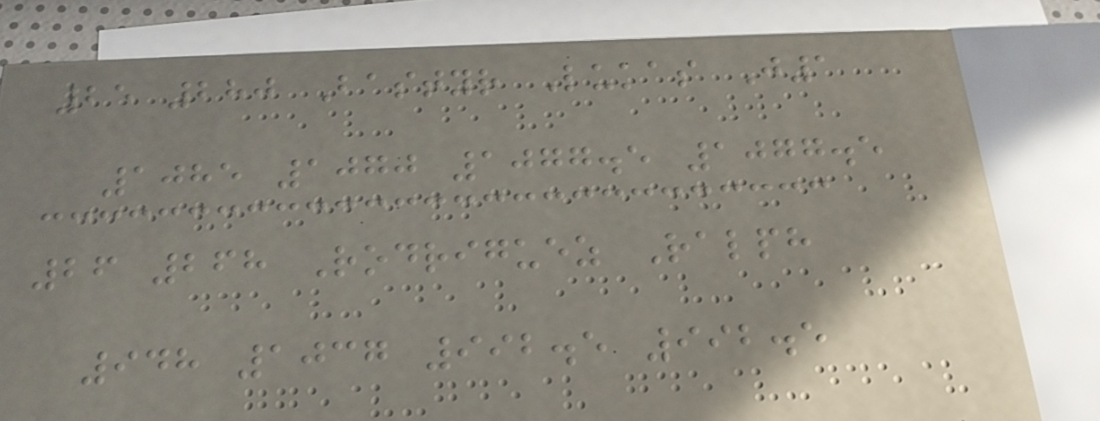25 280 Bastyr Lukas J1
1085 1070 1077.5 1077.5
26 268 Rodriguez Ralph
948 1037 992.5 992.5
